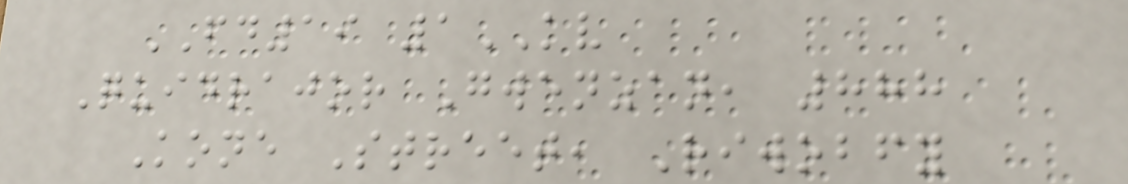FD19 1KV
Quidrajor Gwenzan, 888
Kone Street, Riwobfy
